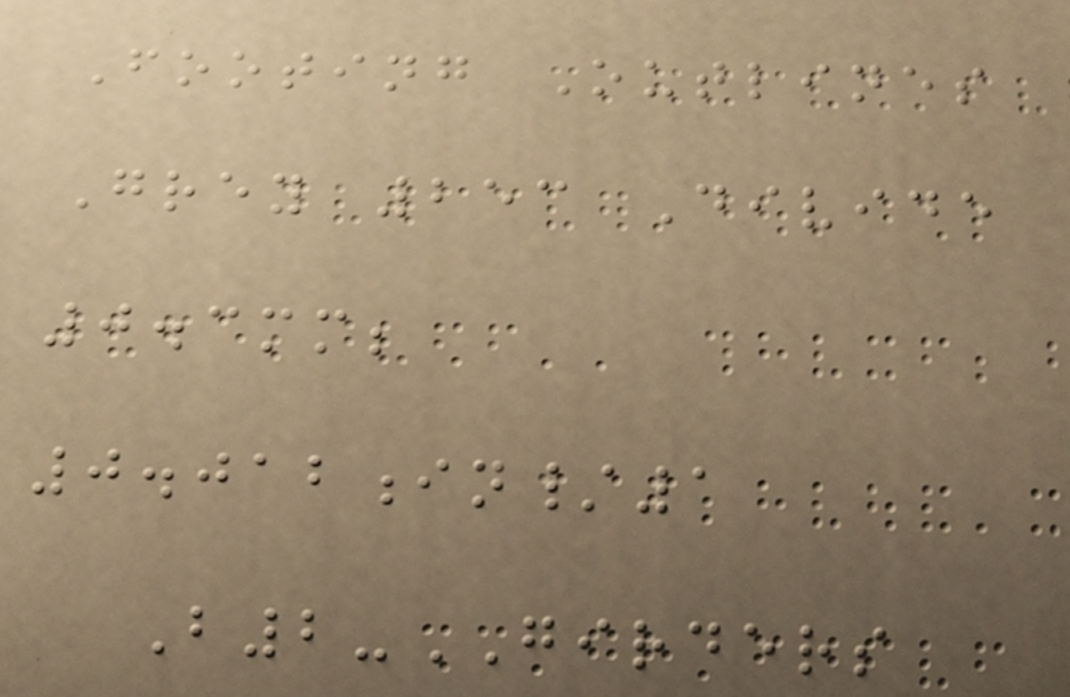Footing Outlines
Grey 253 Divide
0.3mm;
0.012in/1
B2-GIRDERS
